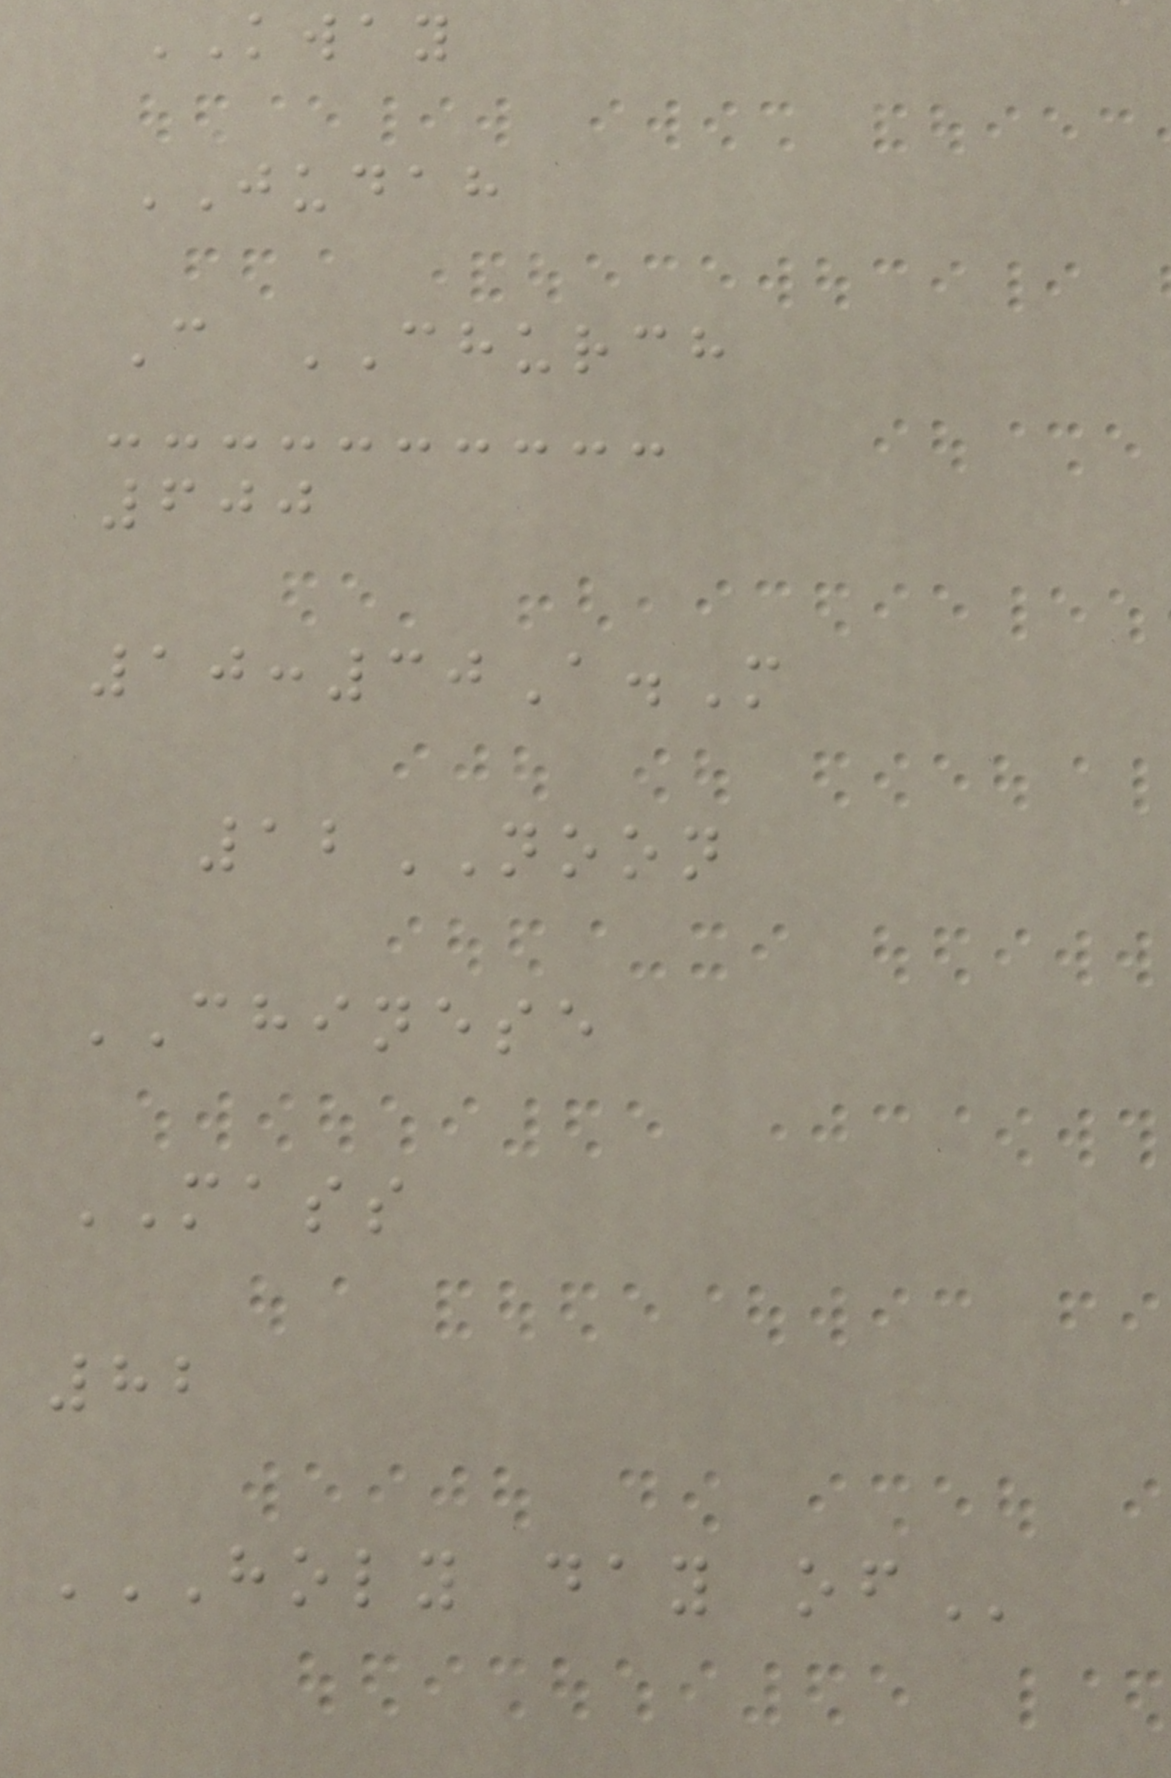KWAY
JUDAH
C CHURCH
600
10:30A.M
12NOON
CHINESE
MASS
82
HOLY DAY OF
